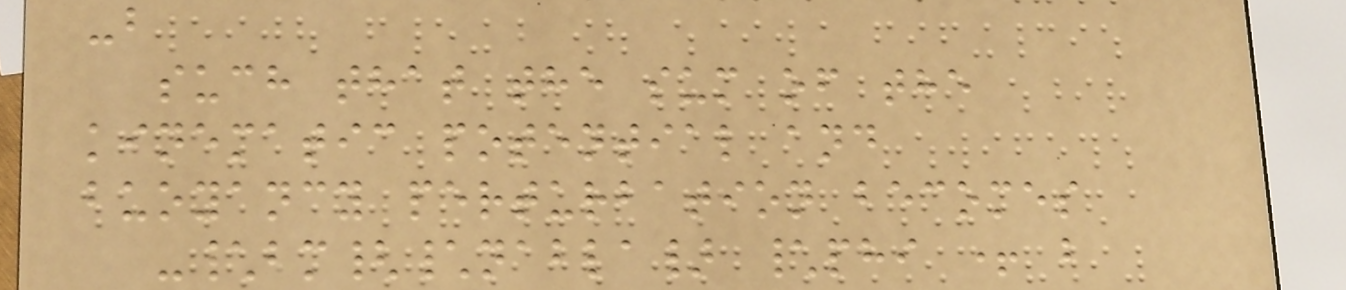-b
such that the sum of the
kinematic potential and
buoyancy perturbation becomes
-\bm{\nabla} \phi + b
